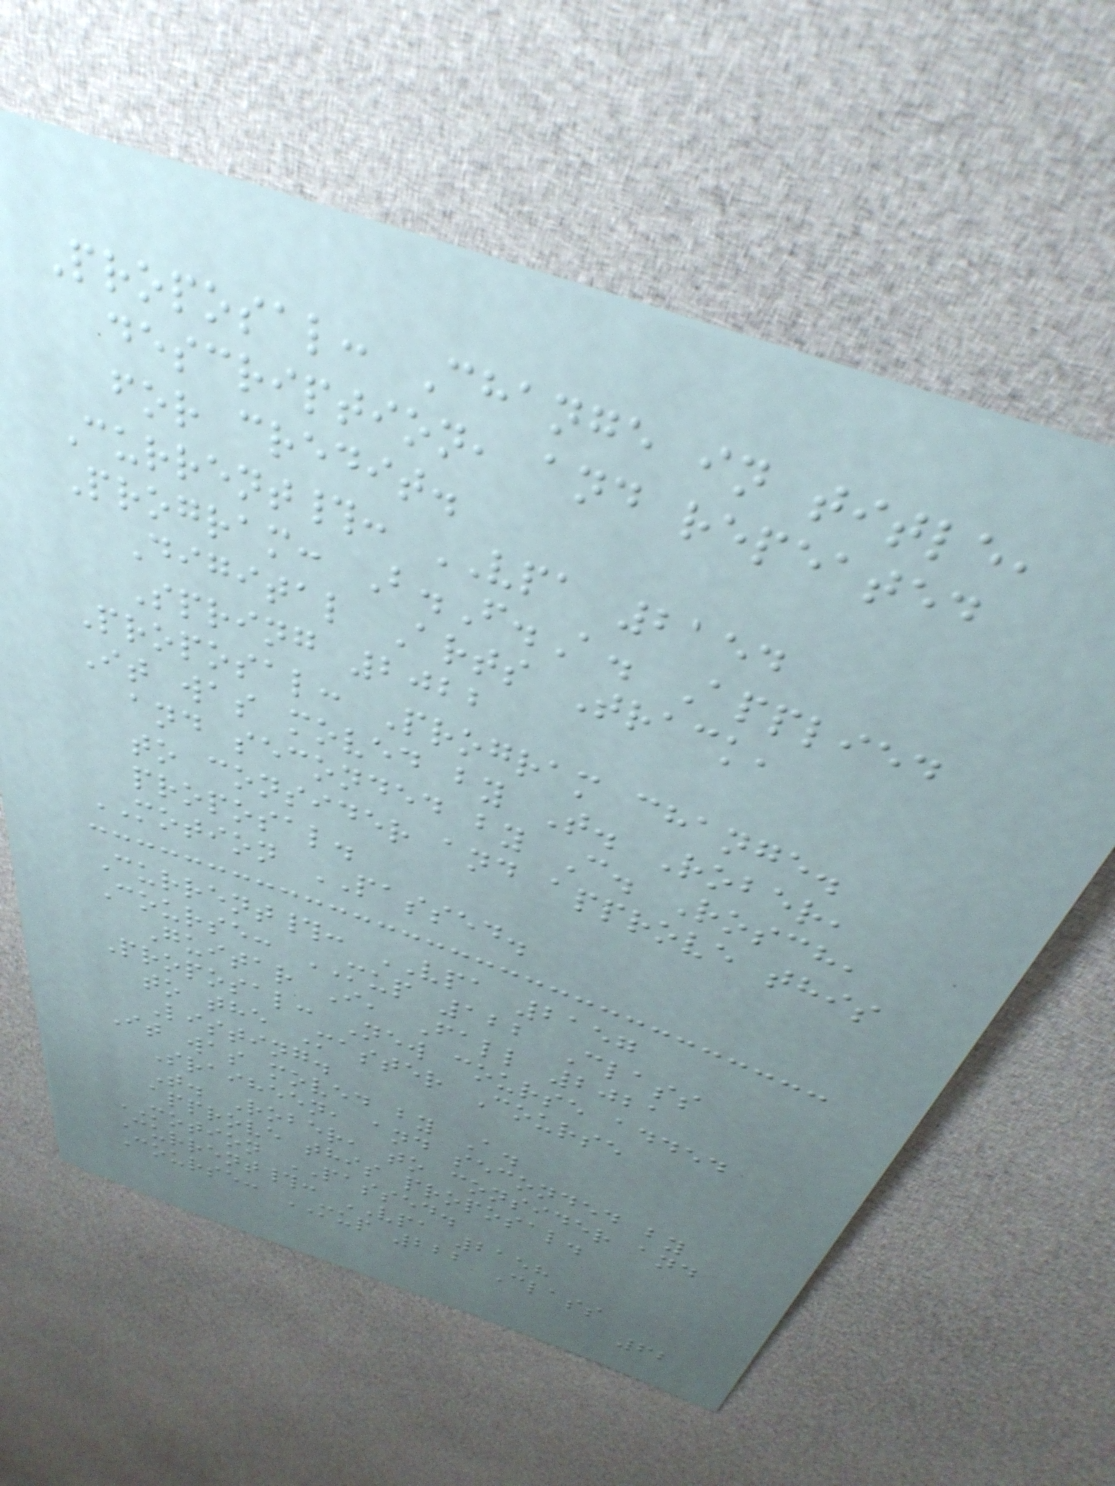Proposal: Change in title,
description, and repeated
for credit.
Current#: VPA 2154
Program: B.F.A. Applied
Digital Arts Track,
Spring 2022
Proposal: Program change.
It was moved by T. Rober,
and seconded by C. Rosch,
to consider and approve this
proposal.
MOTION PASSED.
Current#: VPA 2157
Course: MUP 122 Class
Guitar I, Fall 2021
Proposal: New course added
to the Master Course
Listing.
It was moved by A.
Sraiheen, and seconded by
T. Rober, to consider and
approve this proposal.
MOTION PASSED.
Current#: VPA 2158
Course: MUP 222 Class
62
